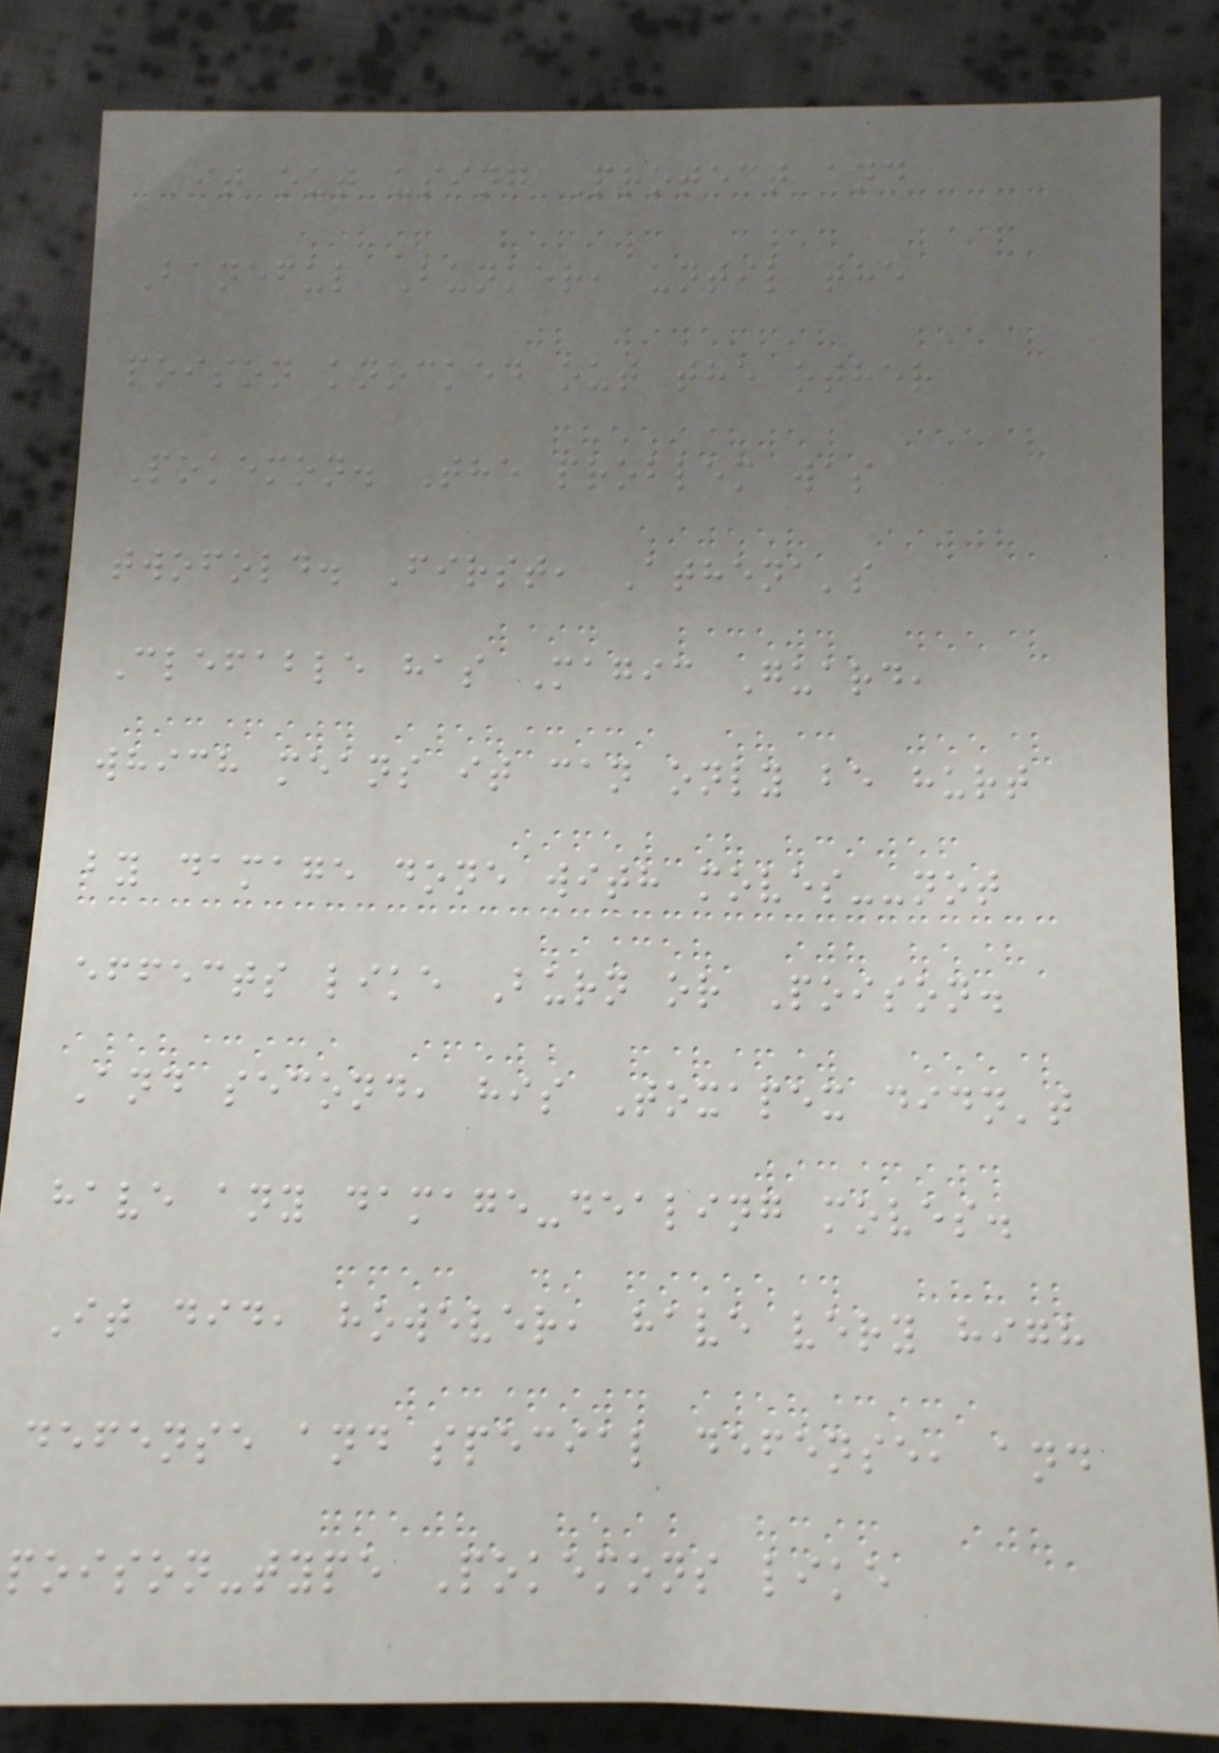it out using Protect and
Baneful Bunker, until the
poison knocked out the other
Pokemon. The problem was
twofold. First, Athena's
Clefable has Magic Guard,
which means it can only be hurt
by damage done with moves--not
effects like Burn or Poison.
And second, his Toxapex didn't
have any damage-dealing moves.
It did, however, have very high
defense and special defense, and
poison-type Pokemons like
